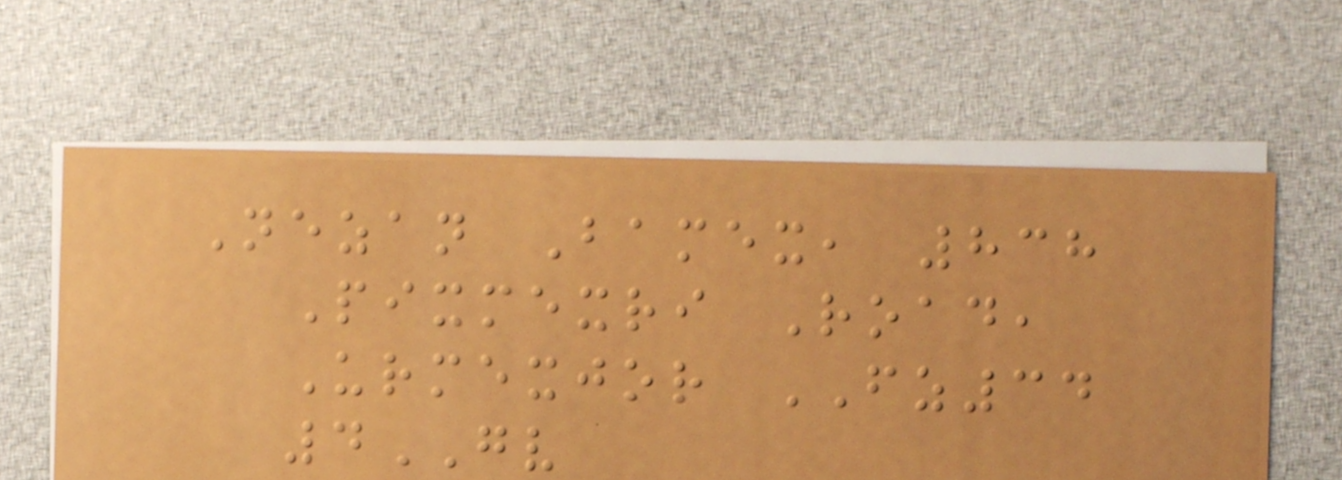Nezan Bamex, 838
Pixmexri Road,
Urmexjor FZ34
4GV
